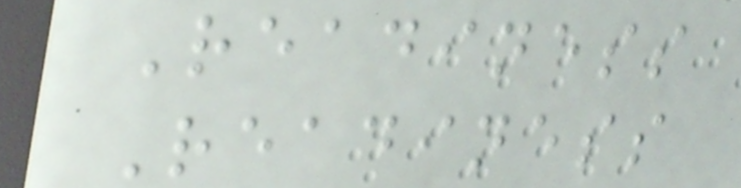Readiness
Readiness
